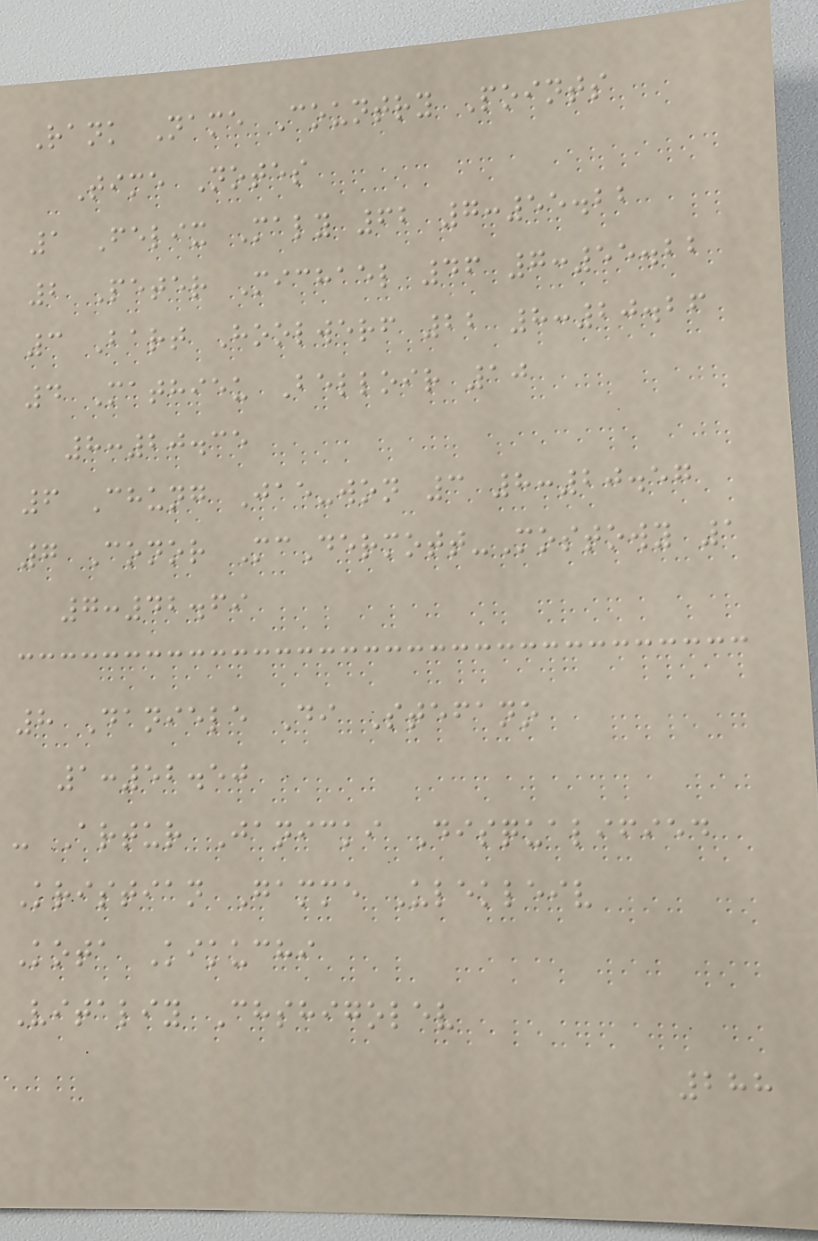Rank Name Country Points
Time Notes
1 Felix Maly 62 7:55.22
2 Peter Michael 46 7:55.22
3 Bart Hoolwerf 22 8:20.26
4 Mathieu Belloir 10
8:20.35
6 Chung Jae-won 3 8:20.57
7 Conor McDermott-Mostowy 1
7:42.69
8 Daniele Di Stefano
1:52.50
- Artur Janicki Disqualified
Kristian Gamme Ulekleiv
Kota Kikuchi
Vitaliy Chshigolev
288
